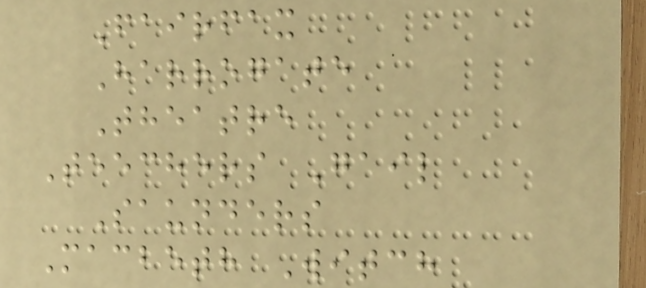Fairfax
Harrogate
Theatre
Teechers Gail
Saunders
Macbeth Witch
